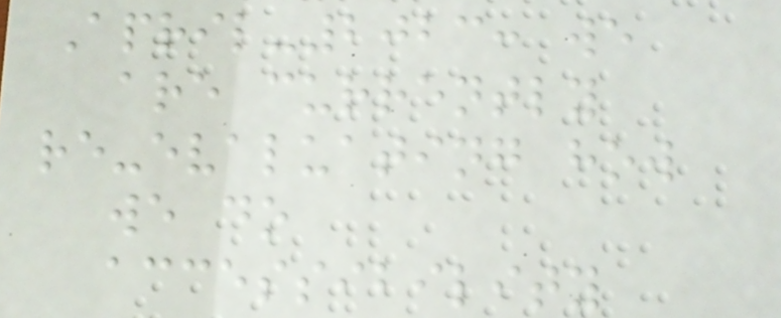April-2023: we
are currently
re-evaluating how
we do
accessibility
